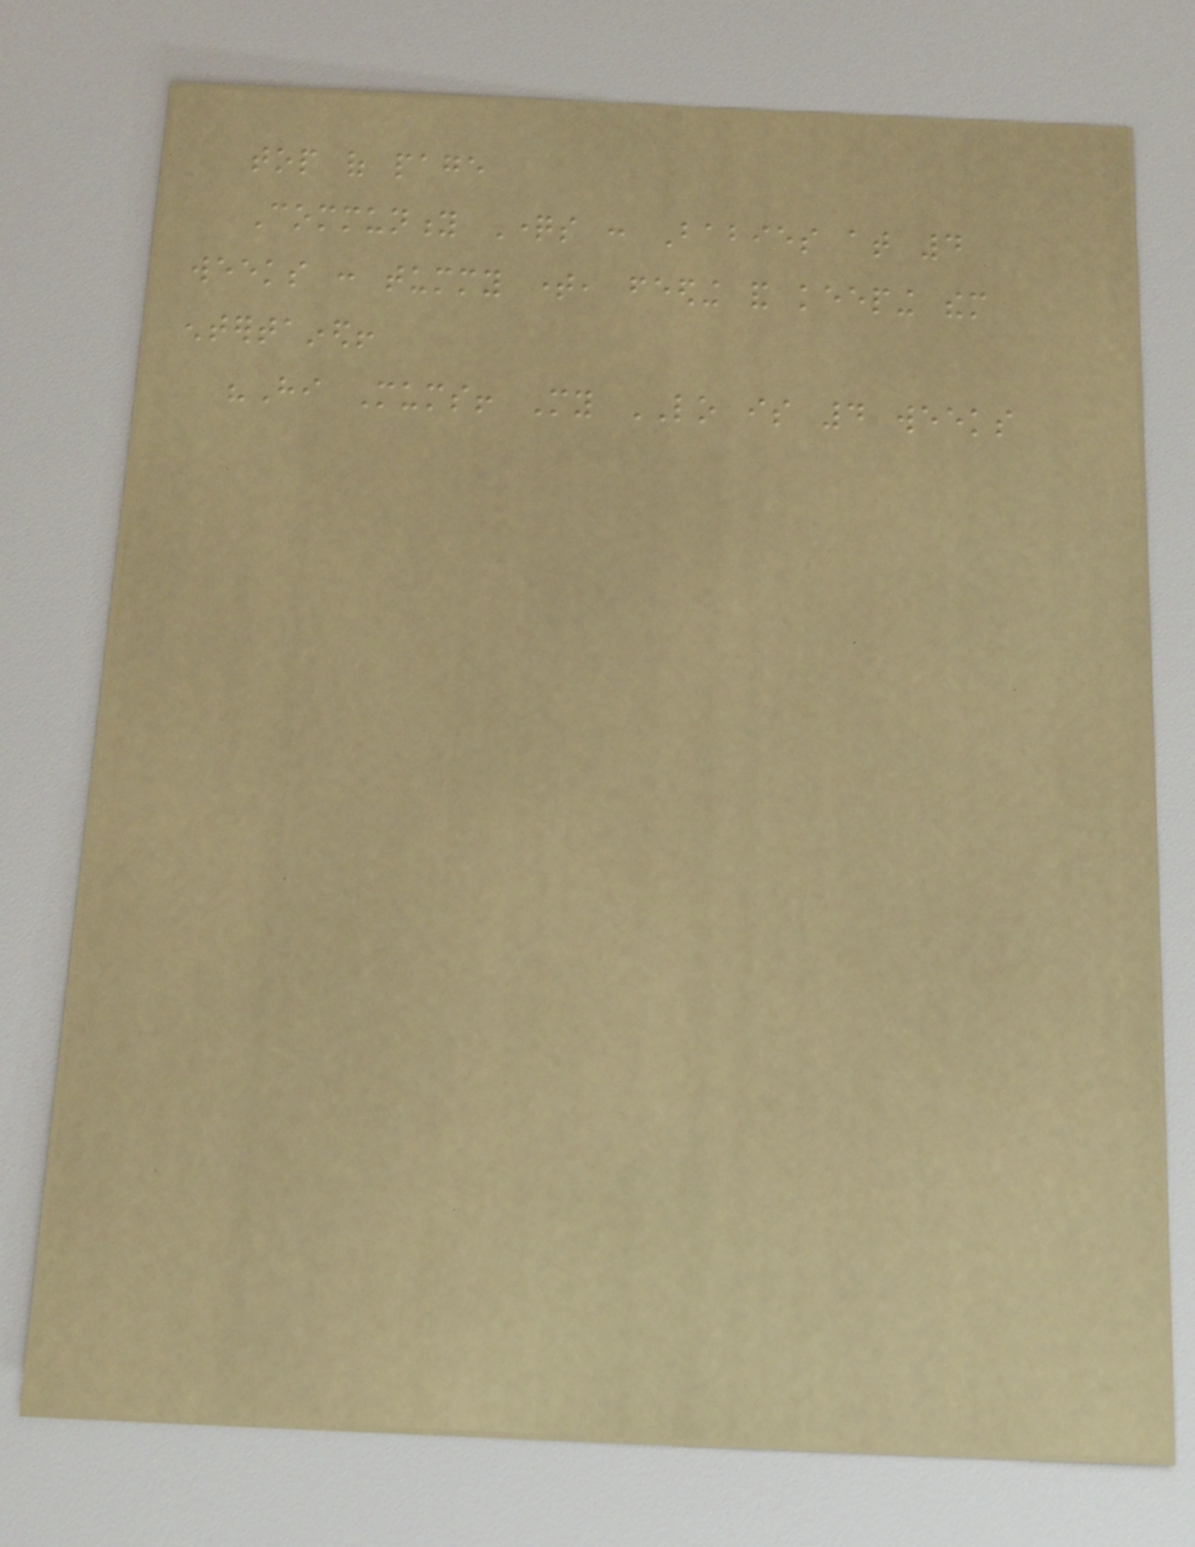top of page
Community Questions : Babies at 4
weeks : tummy time, feeding and keeping them
entertained!
"Hi Mums! My LO is 4 weeks
